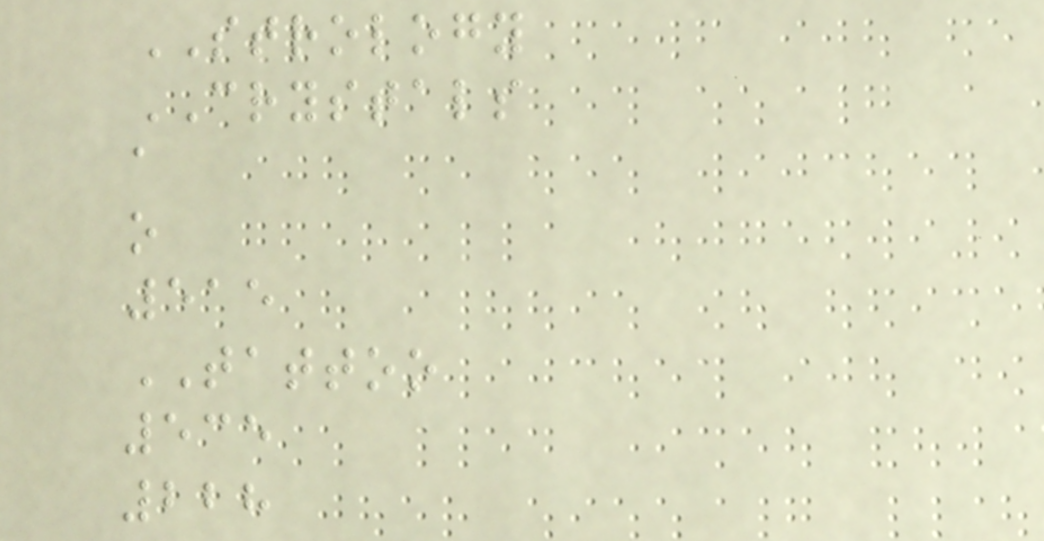STROLOGY
CRYSTALS
a
o
515
TATTOO
535
228
